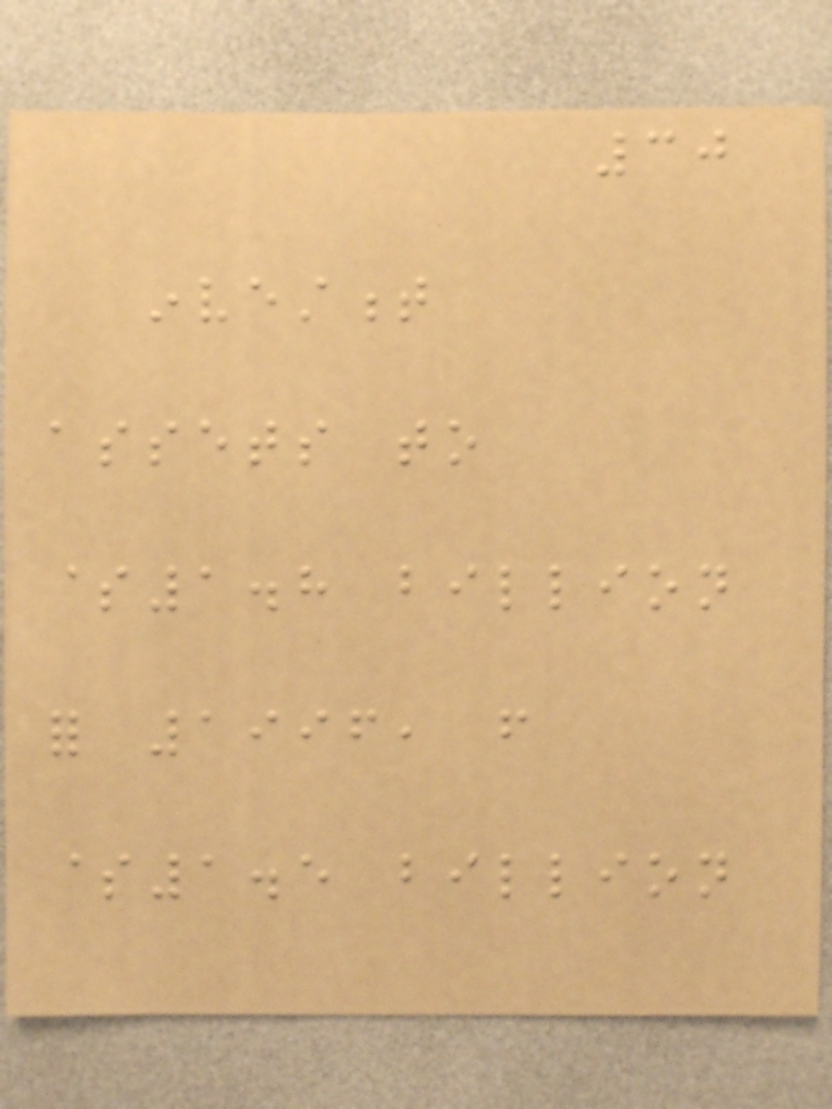30
investment
assets to
$1.8 billion
for 1996, from
$1.5 billion
